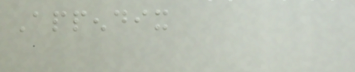Appendix
